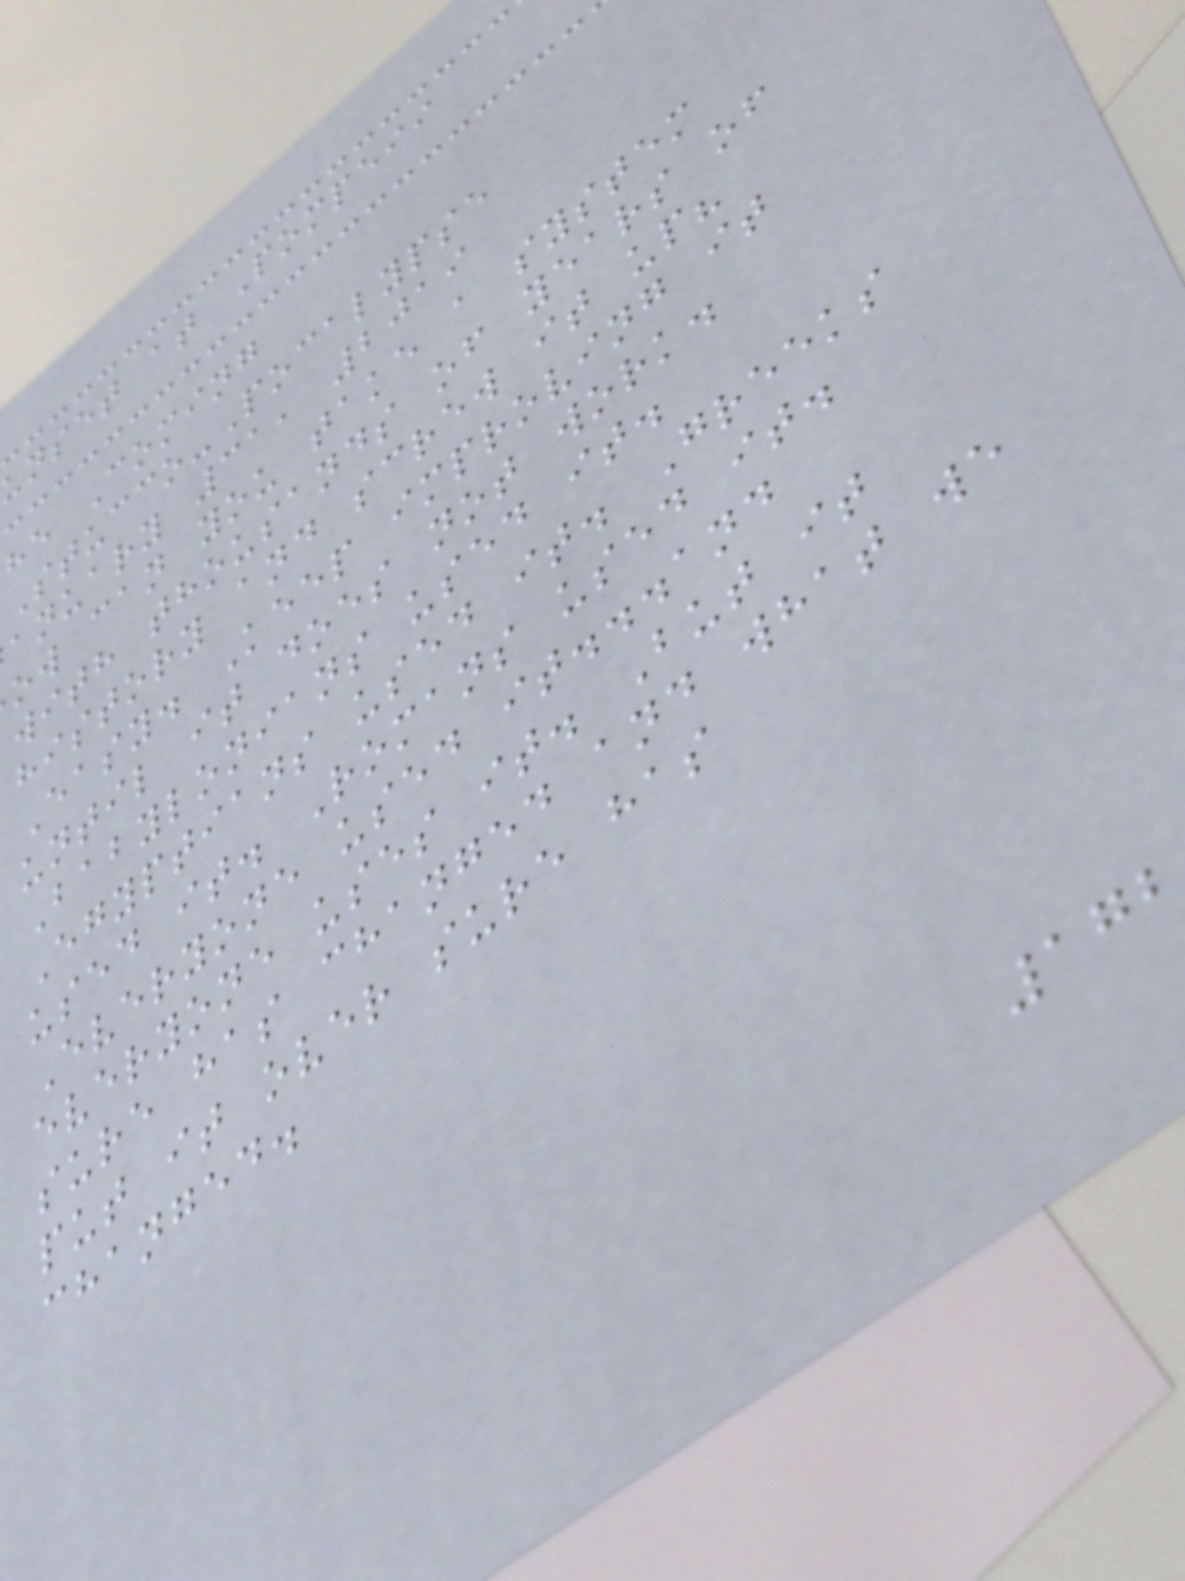unset at Pompeii
he Coming
Stucco-Pocalypse
anuary 31, 2019
ow can you take a system
with thousands of years of
history and screw it up?
Easy. Keep improving it
until it does not work.
Babylonians used it.
Egyptians used it. Greeks
used it. Romans used it.
Everyone used it...and
everyone uses it. But it
sure has changed and what we
put it over sure has
changed.
172
